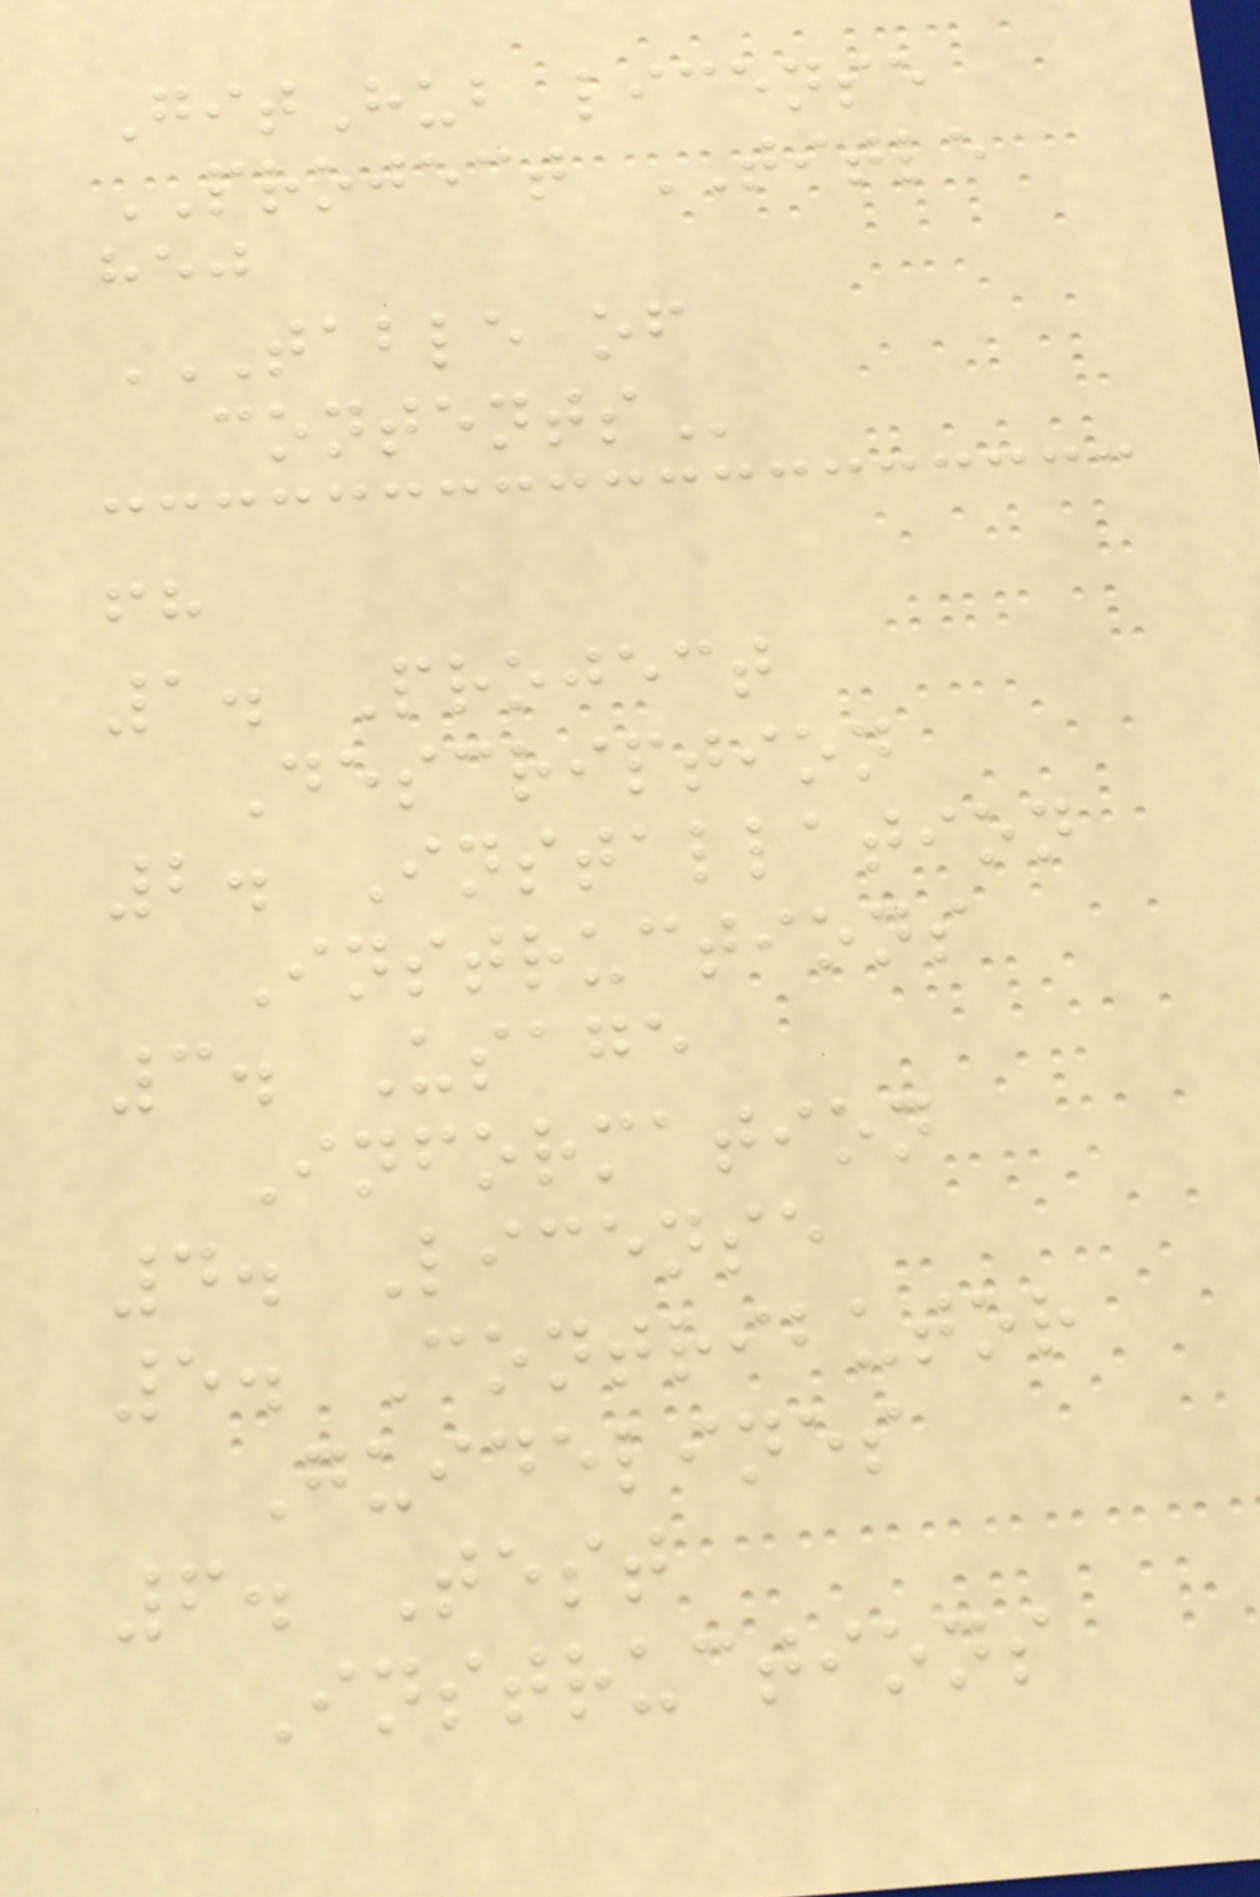GitHub license
PROJECT TITLE
hej
TABLE OF
CONTENTS
fh
1. Project
Description
2. Installation
Instructions
3. Usage
Information
4. License
5. Contributor
Guidelines
6. Test
Instructions
